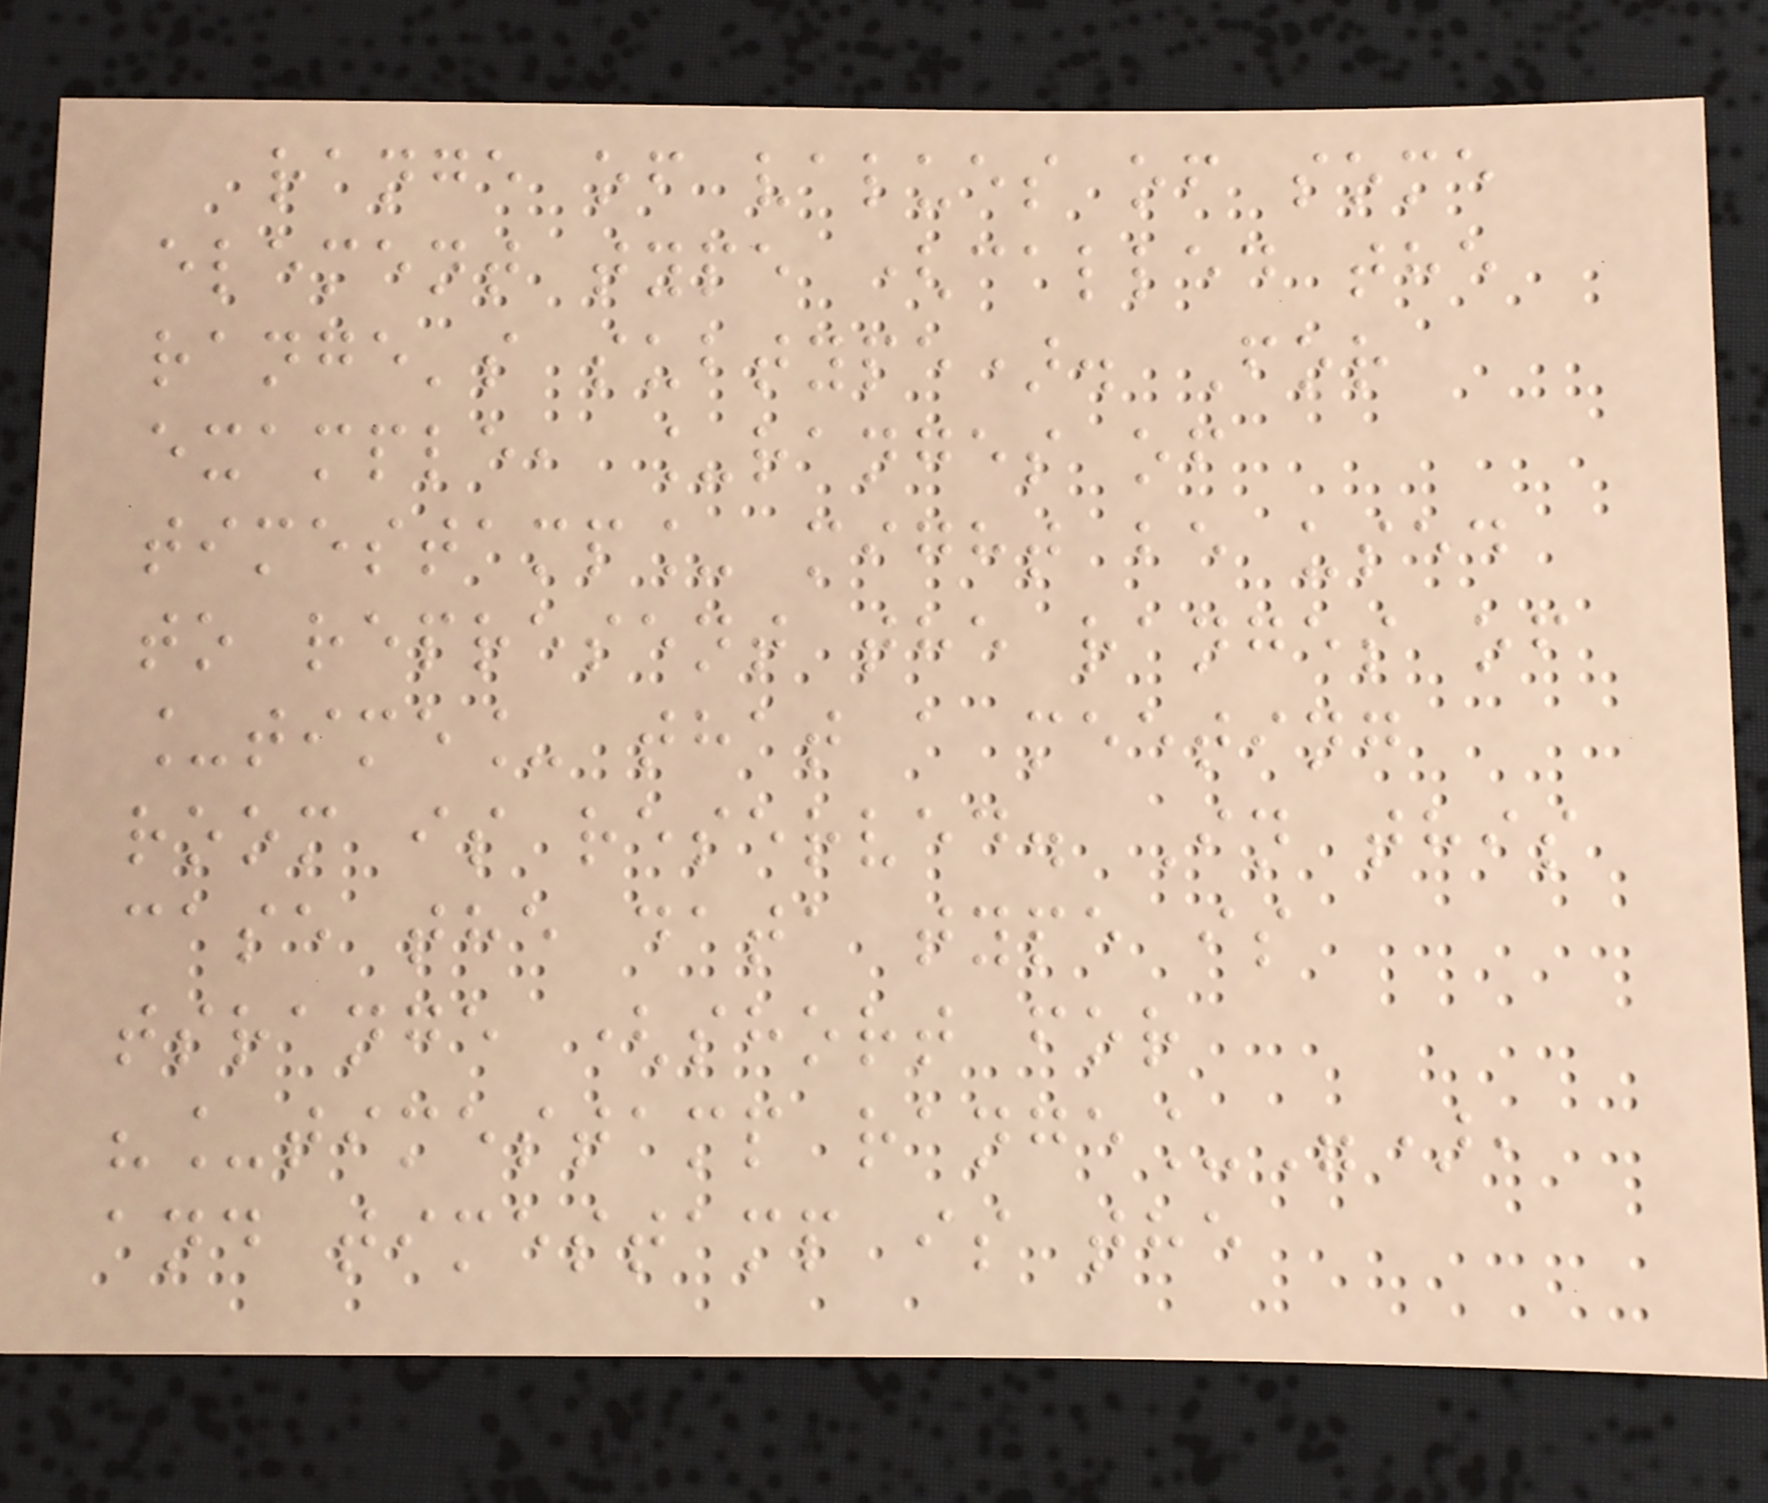range of values of some
element type (called the
range's subtype). For
example, _ranges of
timestamp_ might be used
to represent the ranges of
_time_ that a meeting
room is reserved. In this
case the data type is
tsrange (short for
"_timestamp range_"),
and timestamp is the
